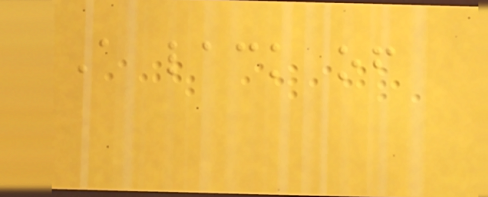A lack of
